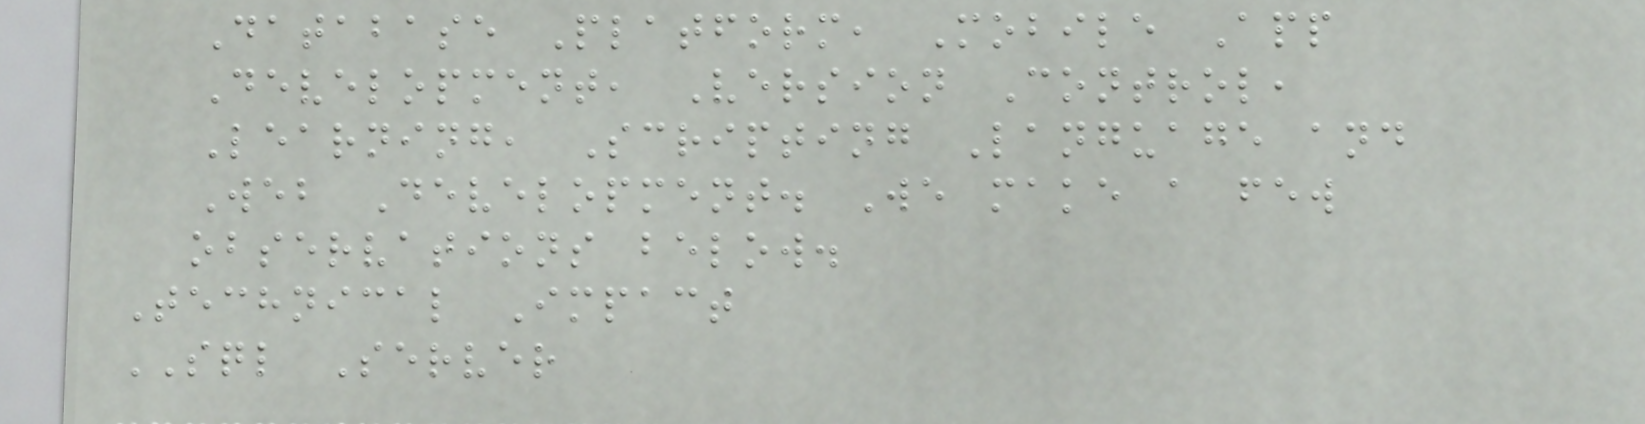Database Platform, Mobile App
Development, Version Control,
Learning, Scripting Language and
Web Development. We make a few
observations below.
Technical Impact
SQL Server
